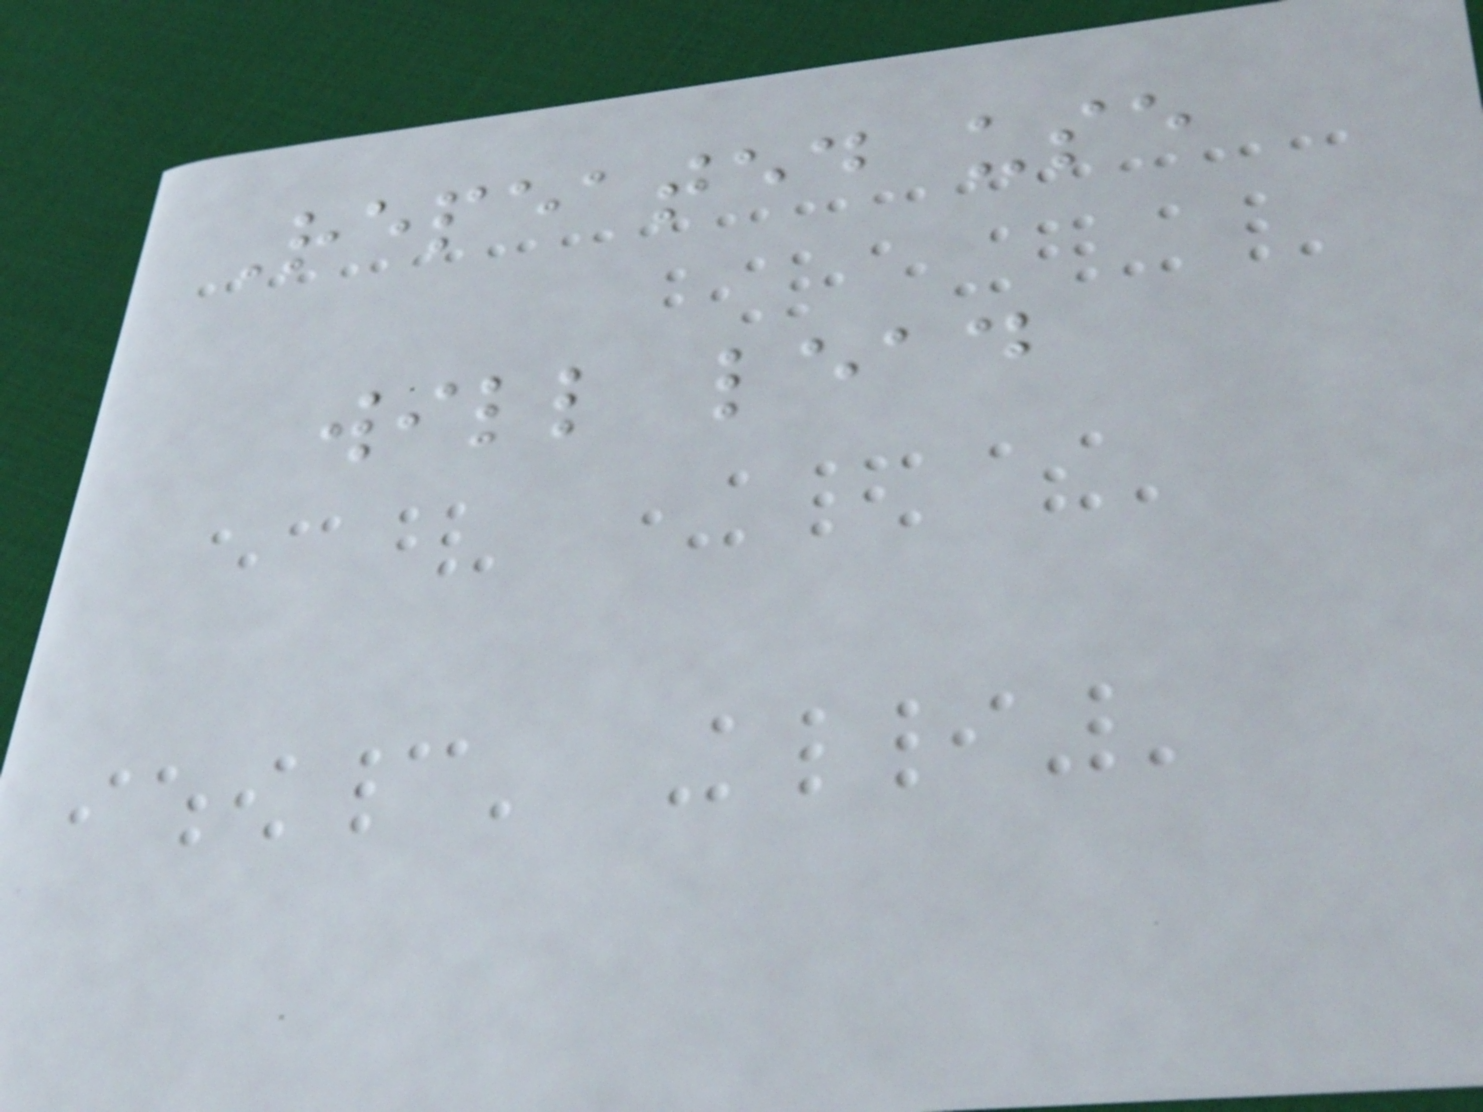Repeated use
will lead
